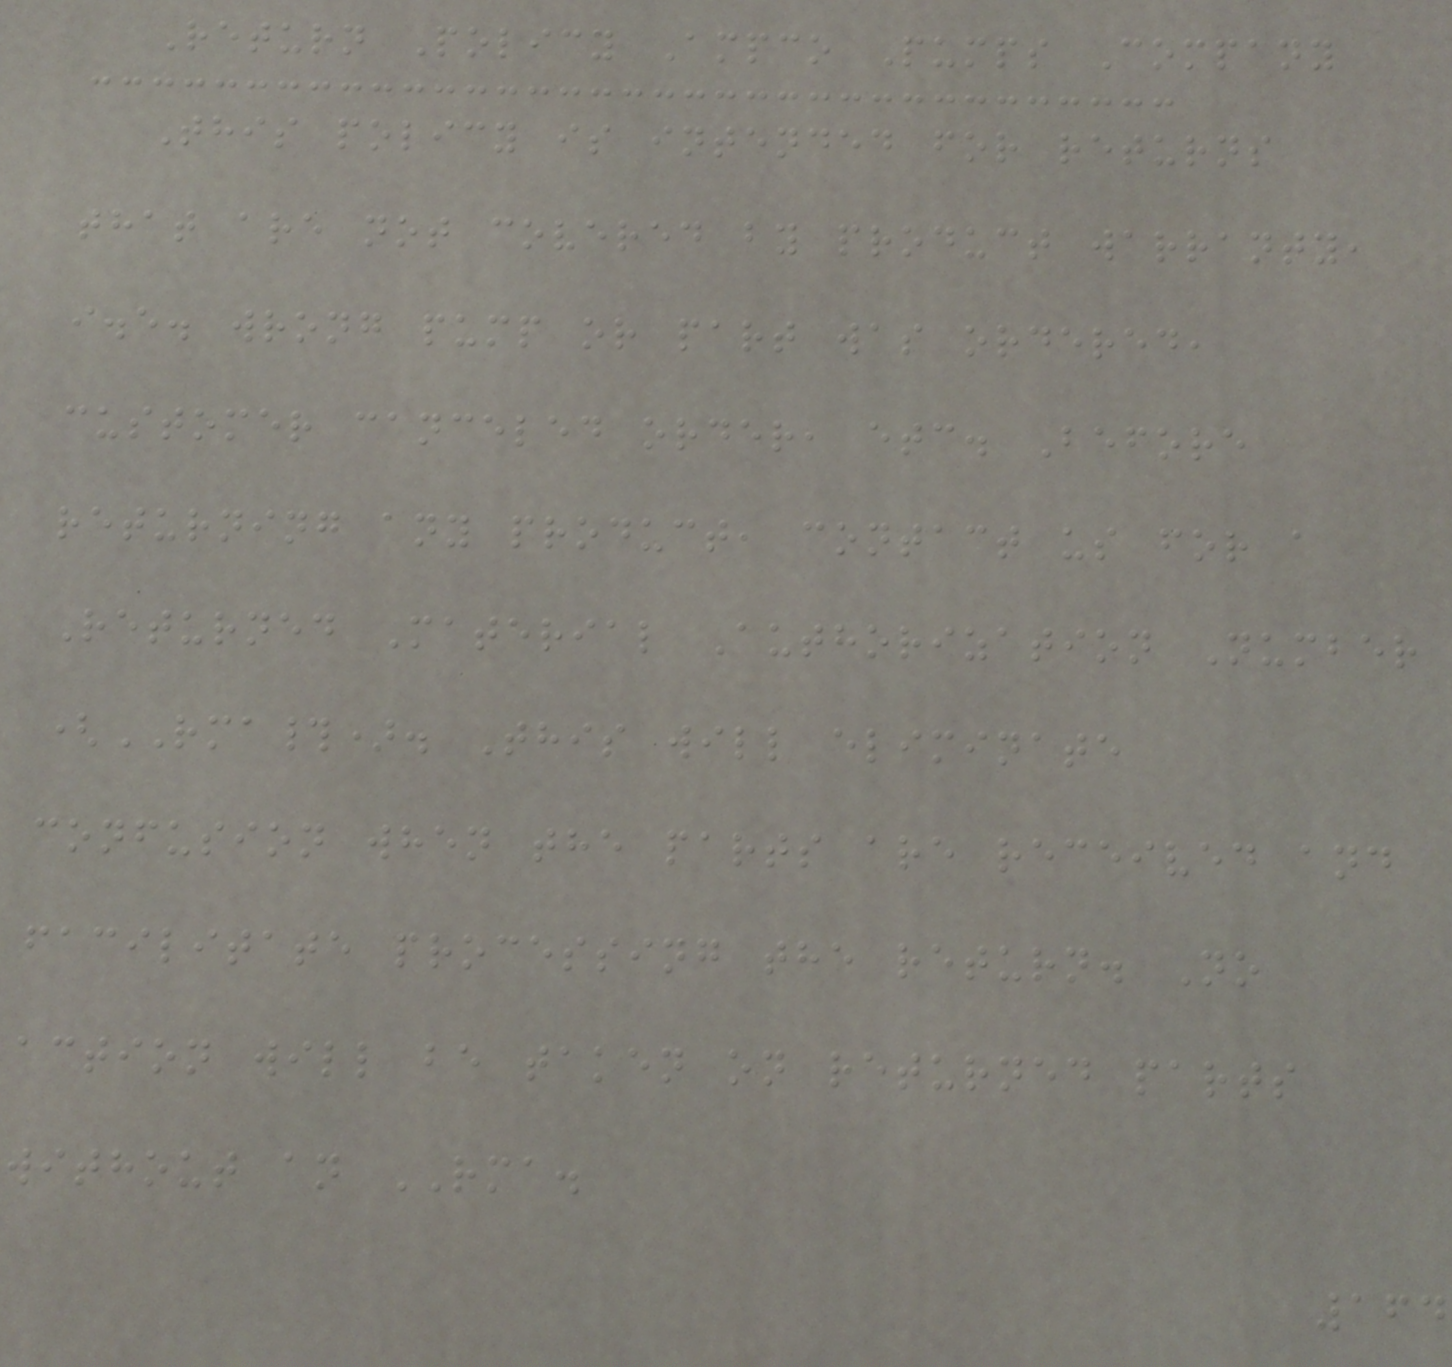Return Policy Ampco Pumps Company
This policy is intended for returns
that are not covered by product warranty,
i.e. wrong pump or part was ordered,
customer canceled order, etc. Before
returning any product, contact us for a
Returned Material Authorization Number
(RMA#). This will eliminate
confusion when the parts are received and
facilitate processing the return. No
action will be taken on returned parts
without an RMA.
164
